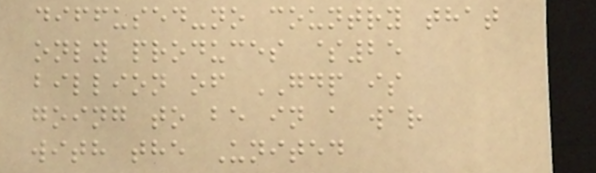diffused-no country that
only produces $25
billion of GDP is
going to be in a war
with the United
